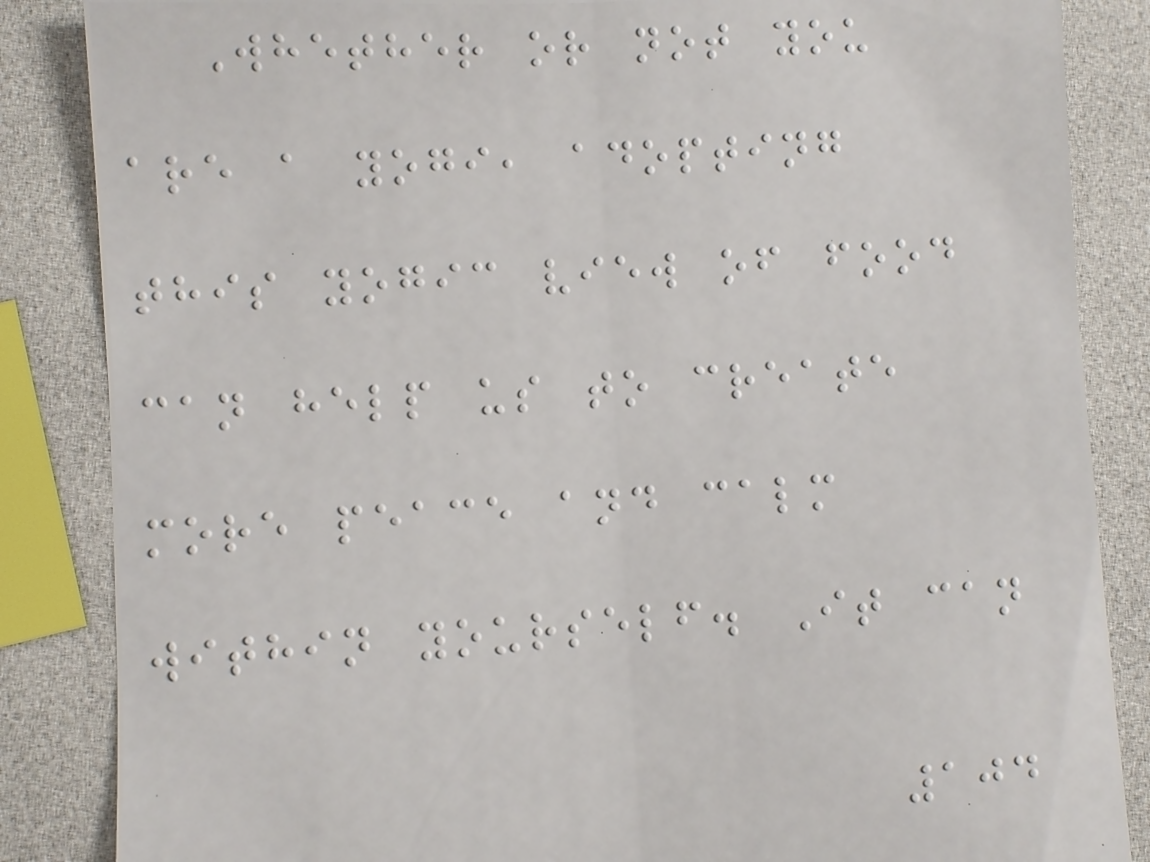Whether or not you
are a yogi, adopting
this yogic view of food
can help us to create
more peace and calm
within yourself. It can
104
